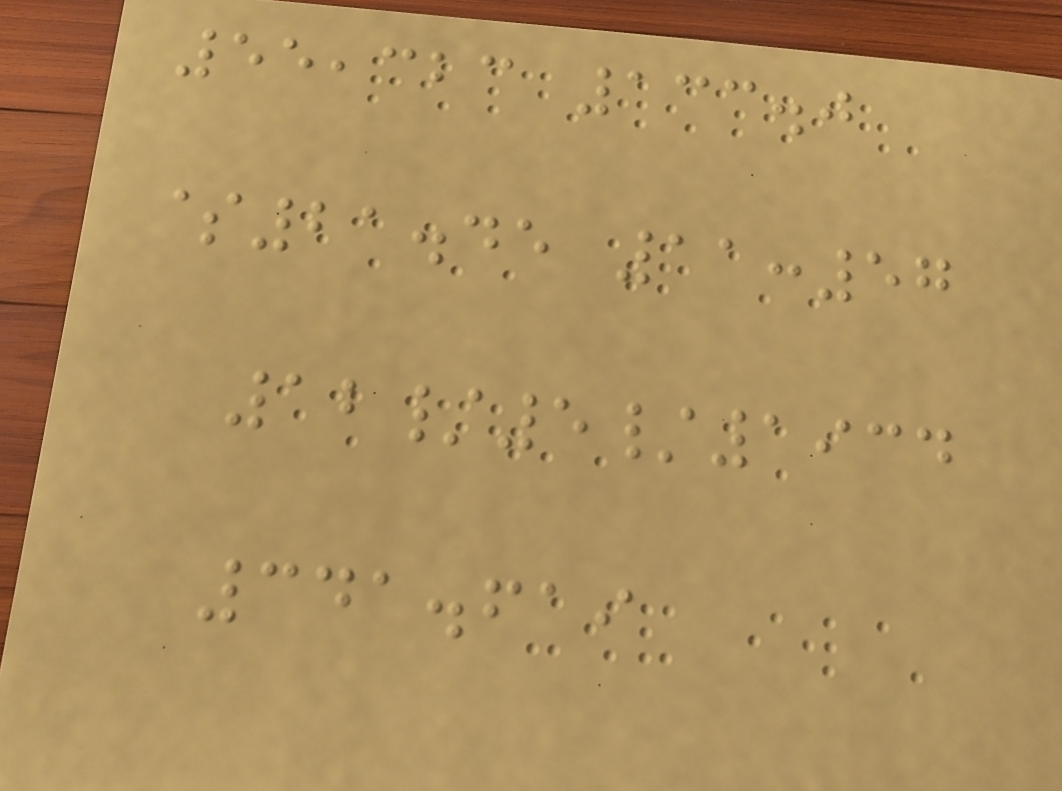55,323 133.0
$21.45 11:57
12/5/1934
341.619
